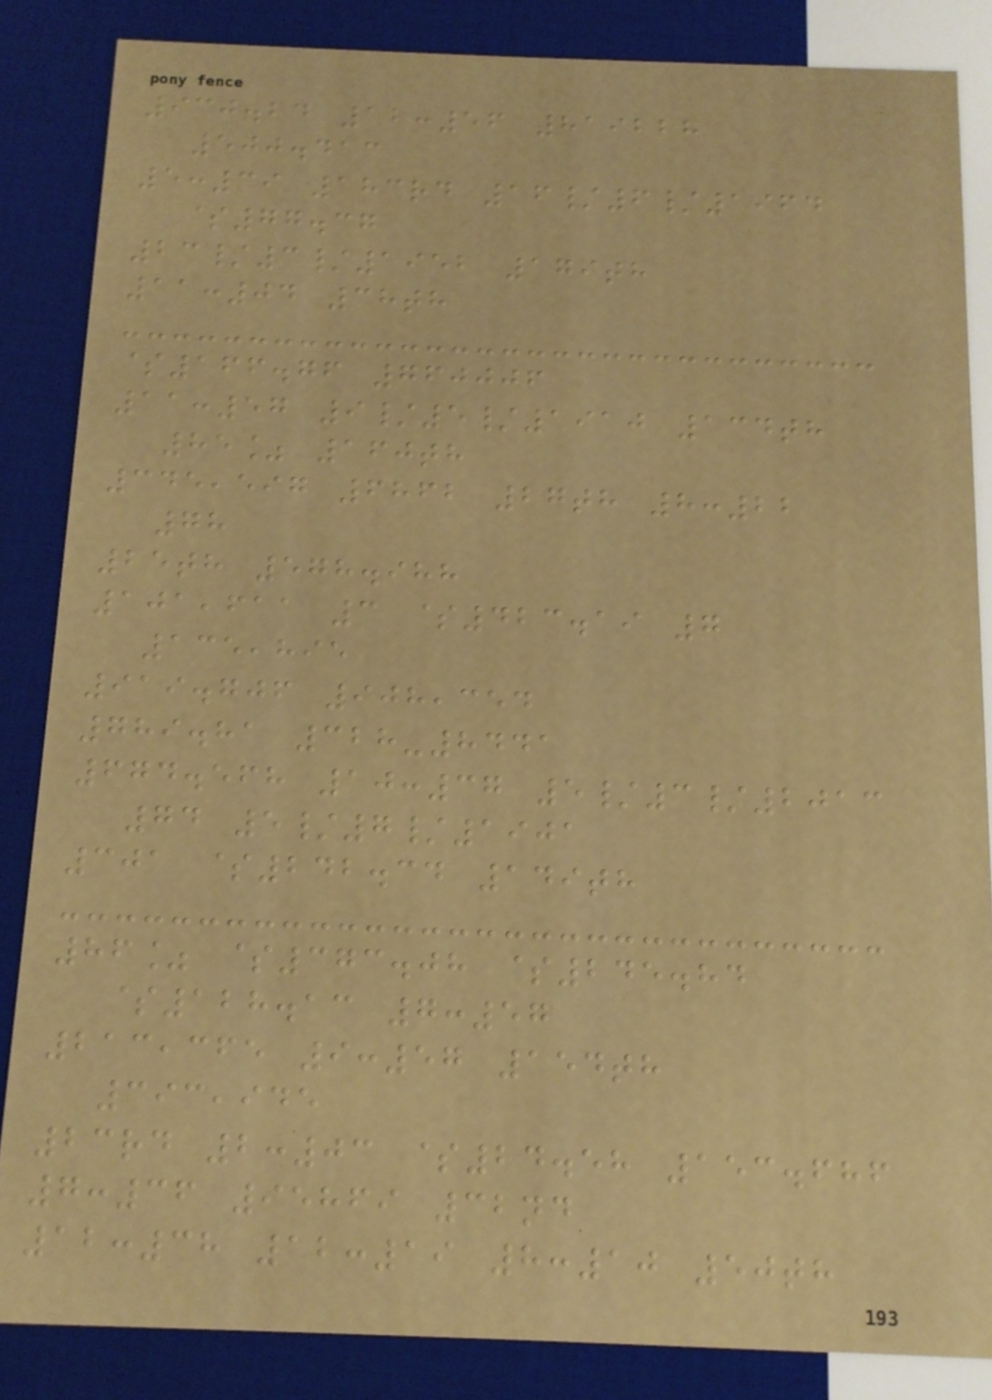930.24 12:56 819228
500.413
5:39 183rd 16/6/1964
$77.37
23/3/1952 179th
11:04 38th
$166.76 760006
11:57 9/5/1910 134th
85% 160th
345,597 6862 27th 8:22
78
25th 578.988
101,611 3 $423.19 7
135,895
919.706 908,354
789.81 328-8441
674.568 10:37 5/3/2013
74 5/7/1901
301 $242.34 149th
86% $373.08 $245.84
$128.13 7:57
213,365 9:57 154th
393,945
23rd 2:03 $24.58 153.686
7:36 95869 32nd
12:38 12:19 8:10 50th
